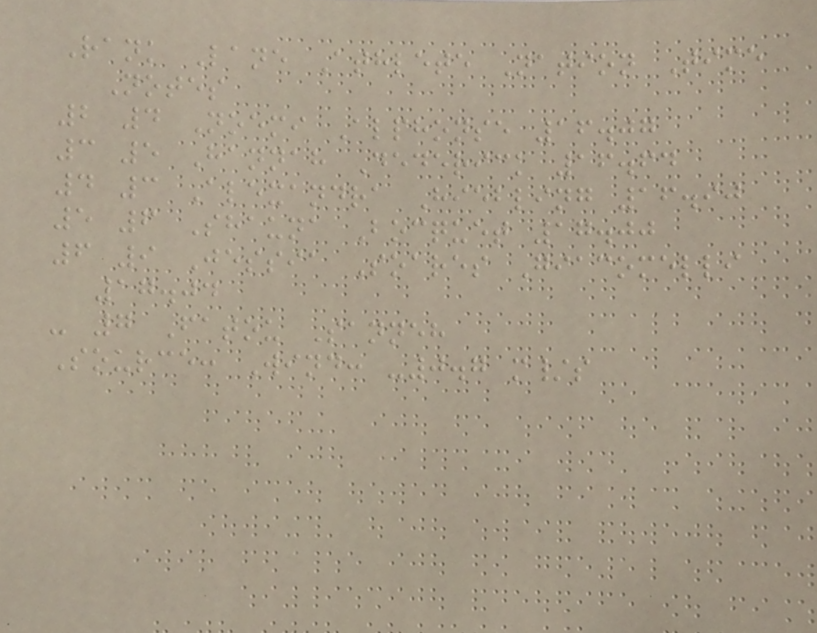Rank Lane Athlete Nation Time
Notes
2 4 Noemi Alphonse 16.07
3 5 Hannah Dederick 16.64
4 3 Alexandra Hiebling 16.90
5 6 Shauna Bocquet 17.00
6 9 Jessia Soares Giacomelli
17.04
- 7 Fatou Sanneh
Source: Wind: -0.7 m/s
